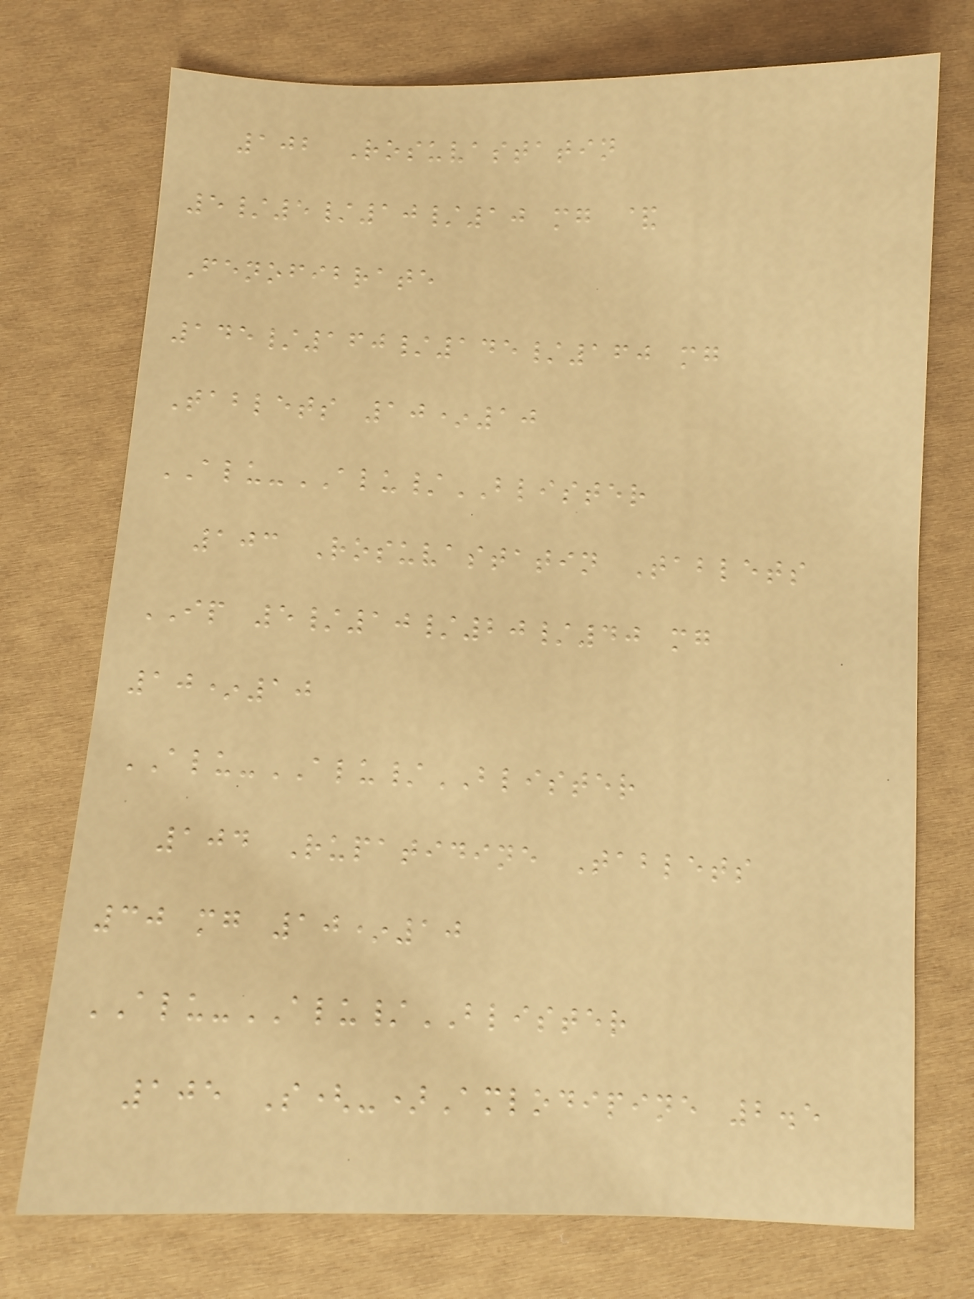102 Rosuvastatin
5/5/10/10 mg &
Fenofibrate
145/160/145/160 mg
Tablets 10*10
ALU-ALU/BLISTER
103 Rosuvastatin Tablets
IP 5/10/20/40 mg
10*10
ALU-ALU/BLISTER
104 Rupatidine Tablets
30 mg 10*10
ALU-ALU/BLISTER
105 S(-)Amlodipine 2.5
